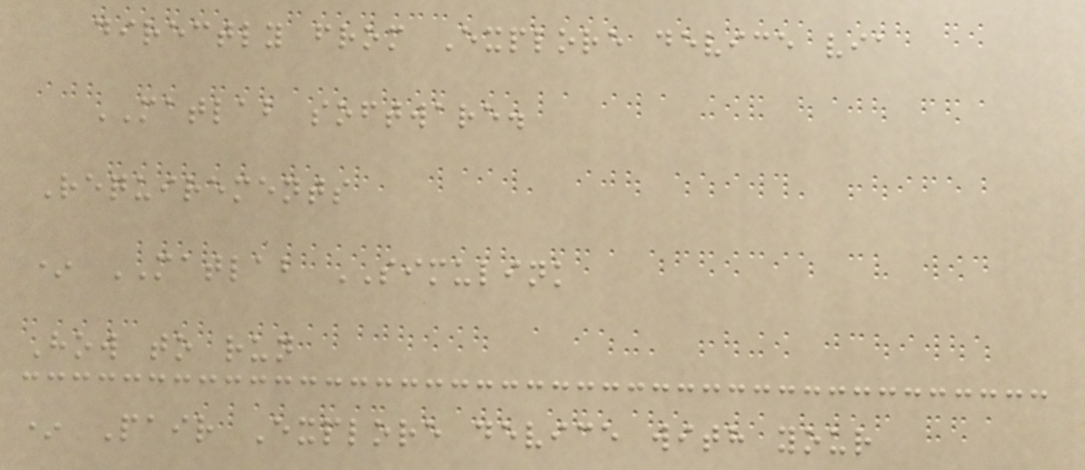directly from Explore device via
MATLAB software.
Requirements
* MATLAB SIMULINK
How to run
* Pair Explore device with your
